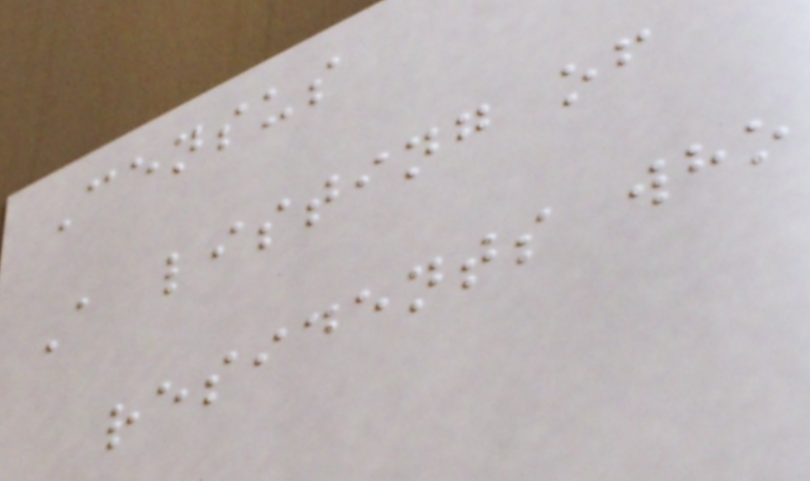Census
A listing of
residents who
